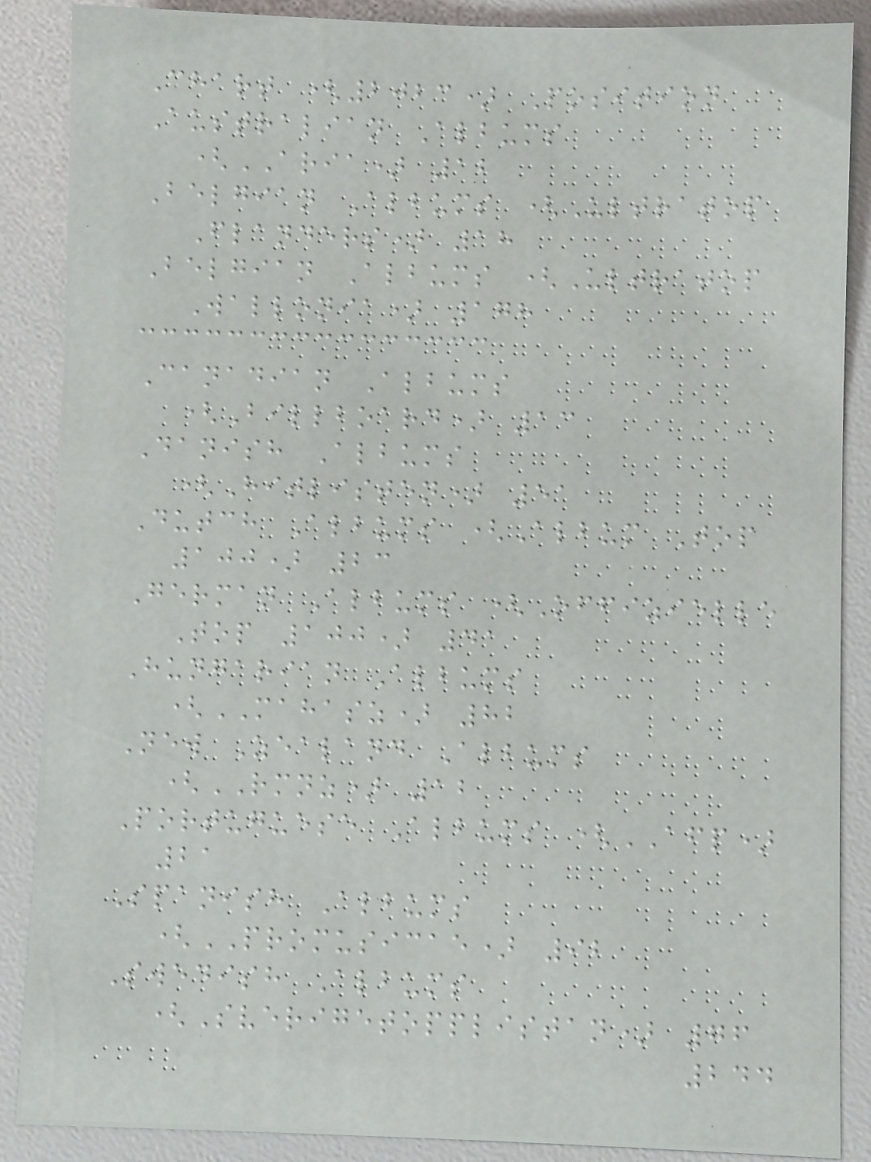Chart (2023) Position
Australian Albums
(ARIA) 12
Belgian Albums (Ultratop
Flanders) 18
Belgian Albums (Ultratop
Wallonia) 178
Canadian Albums
(Billboard) 13
Danish Albums
(Hitlisten) 51
Dutch Albums (Album Top
100) 23
German Albums (Offizielle
Top 100) 41
Hungarian Albums
(MAHASZ) 82
New Zealand Albums
(RMNZ) 12
Portuguese Albums (AFP)
21
Spanish Albums
(PROMUSICAE) 92
Swedish Albums
(Sverigetopplistan) 76
244
